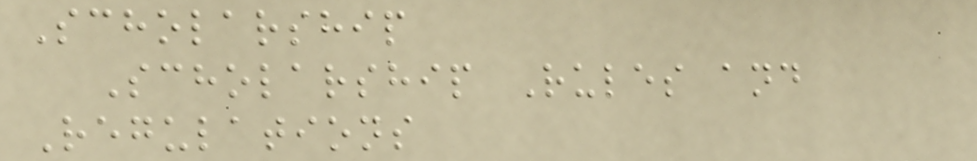Scholarship
Scholarship Rules and
Regulations
